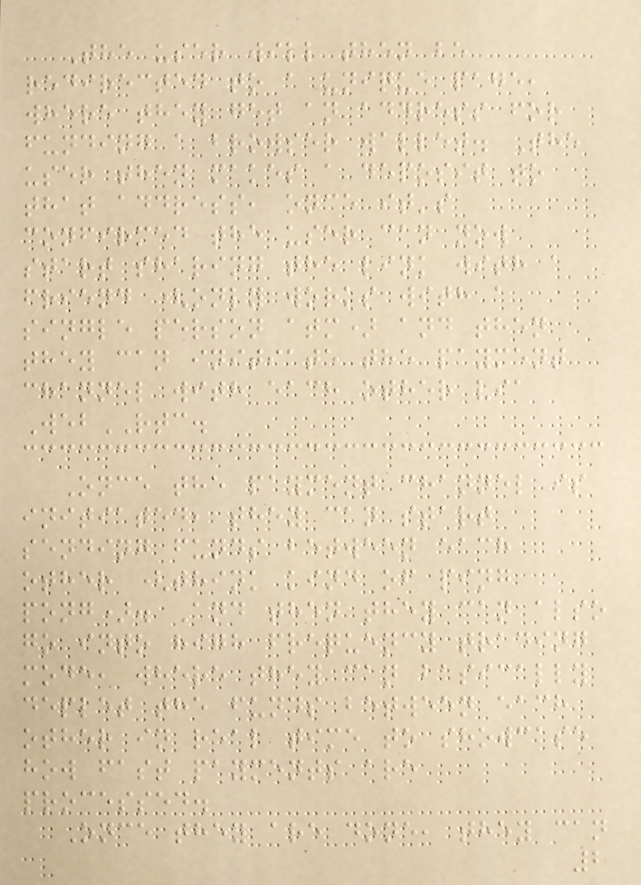The user will then be
redirected to a unique page,
where they get an address for
funding a browser wallet. The
user then makes a deposit to
that address, once it's
confirmed the user can now
start sharing the link with a
friend (only works with a
single person atm) and then
they can initiate the payment
channel with each other via
WebRTC.
Once the payment channel is
initiated, they can start
sending funds between each
other (think kind of ping
pong). And then they can also
go into high frequency trading
mode, where they can basically
deplet the funds between each
other in real time to showcase
how fast payments are
processed.
Once they are done, they can
2
